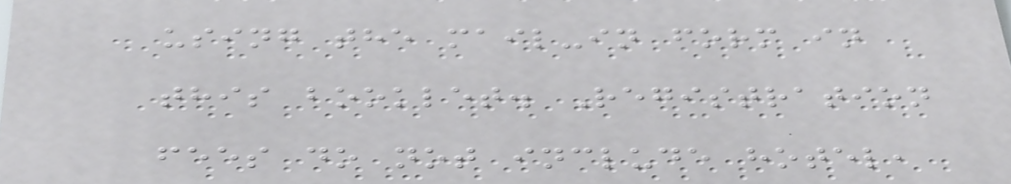using the mail-in form in
this booklet. Registration
fees do not include hotel,
